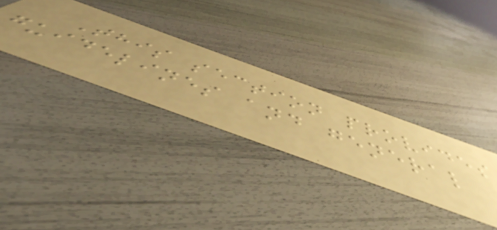This section provides
guidelines and general
